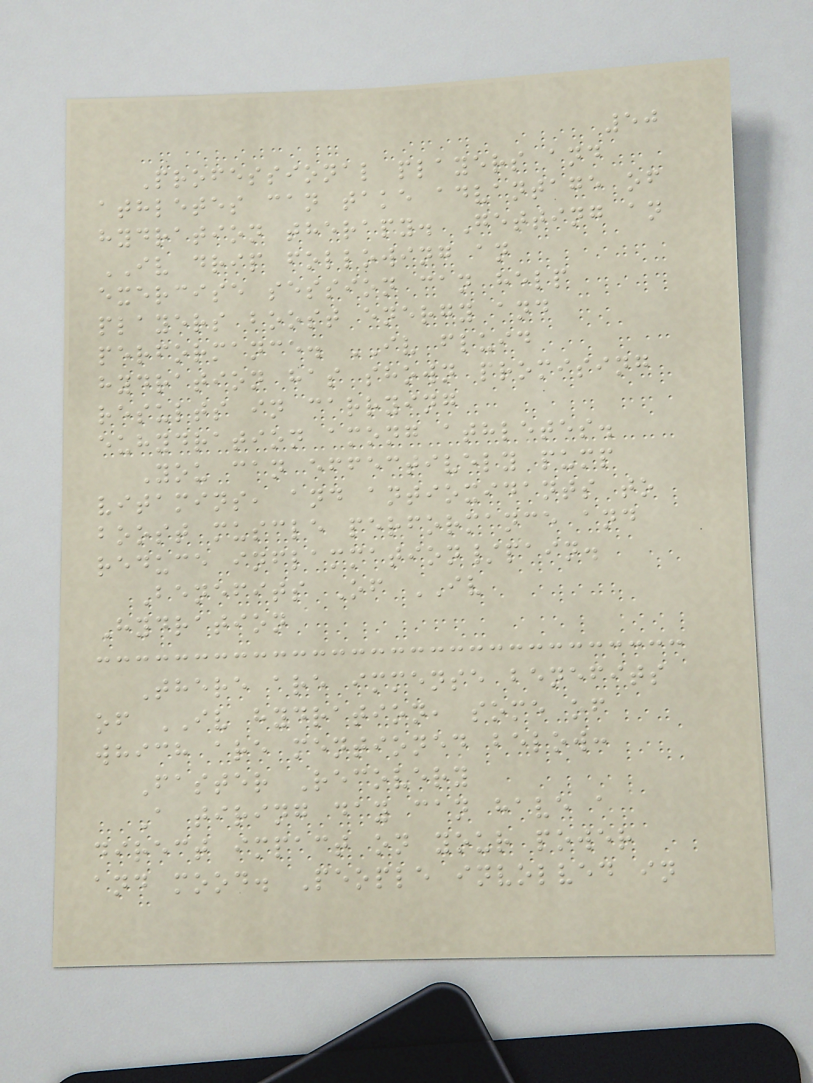50
Professional players and
athletes can take advantage of
hydration therapy. Getting an
IV drip following an
exercise session can help
players boost energy and
performance. IV fluid
hydration has shown promising
results in carrying
euhydration among athletes.
You can effectively pump
vitamins, and antioxidants to
boost muscle performance and
reduce inflammation/pain.
Benefits Of IV
Hydration
There are immense benefits
of IV hydration, some of
which are mentioned below:
Faster Recovery
A tiring day can have a
direct impact on your power
and mood. People involved in
